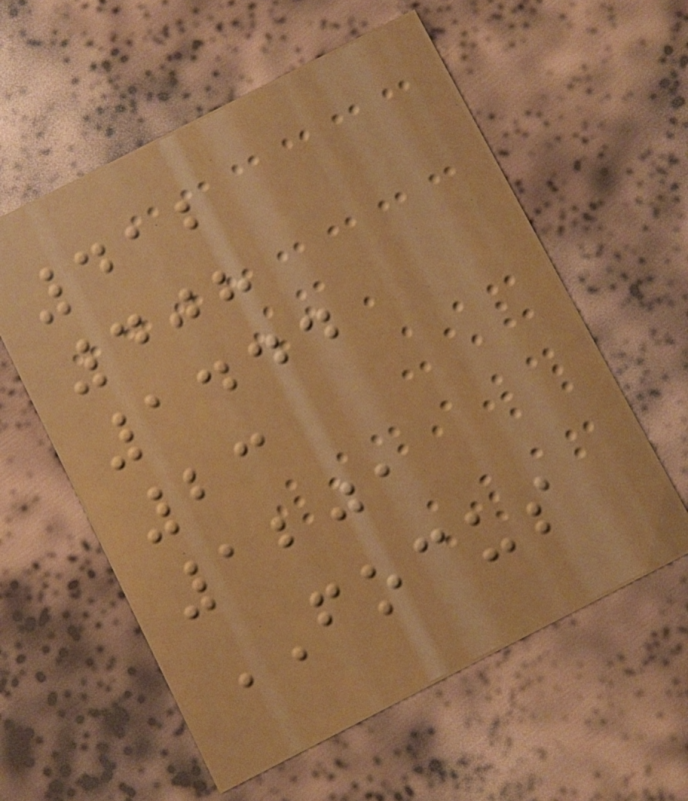412
408
1444
23
1201
FOCUS
